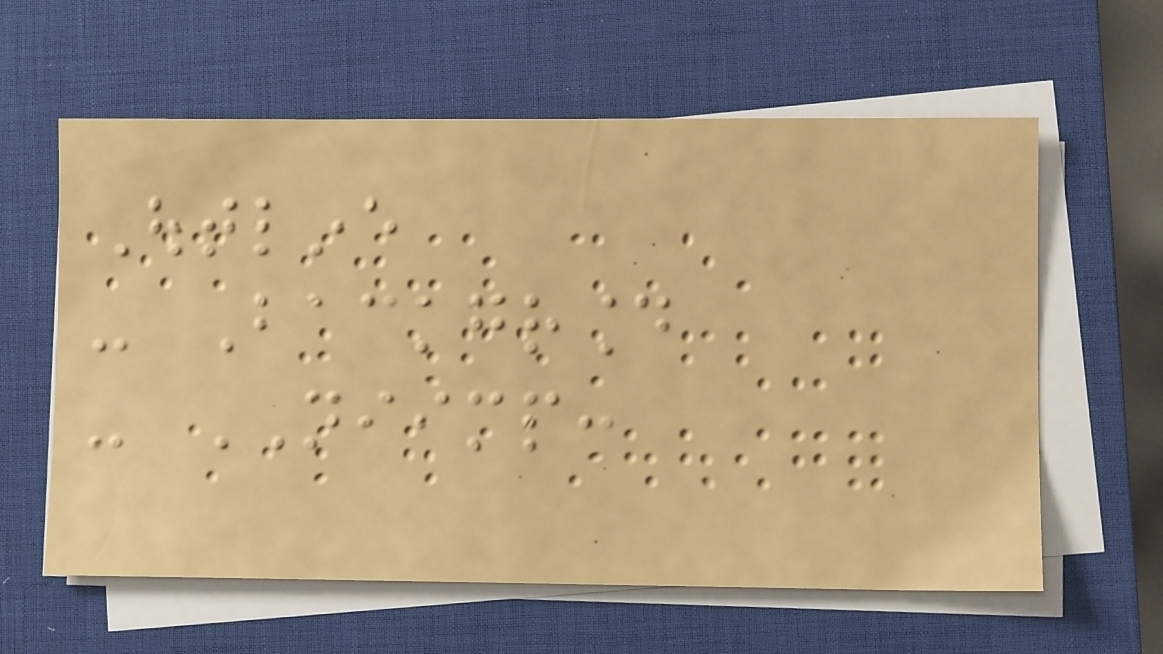Outline
- Background
- NIIMP:
